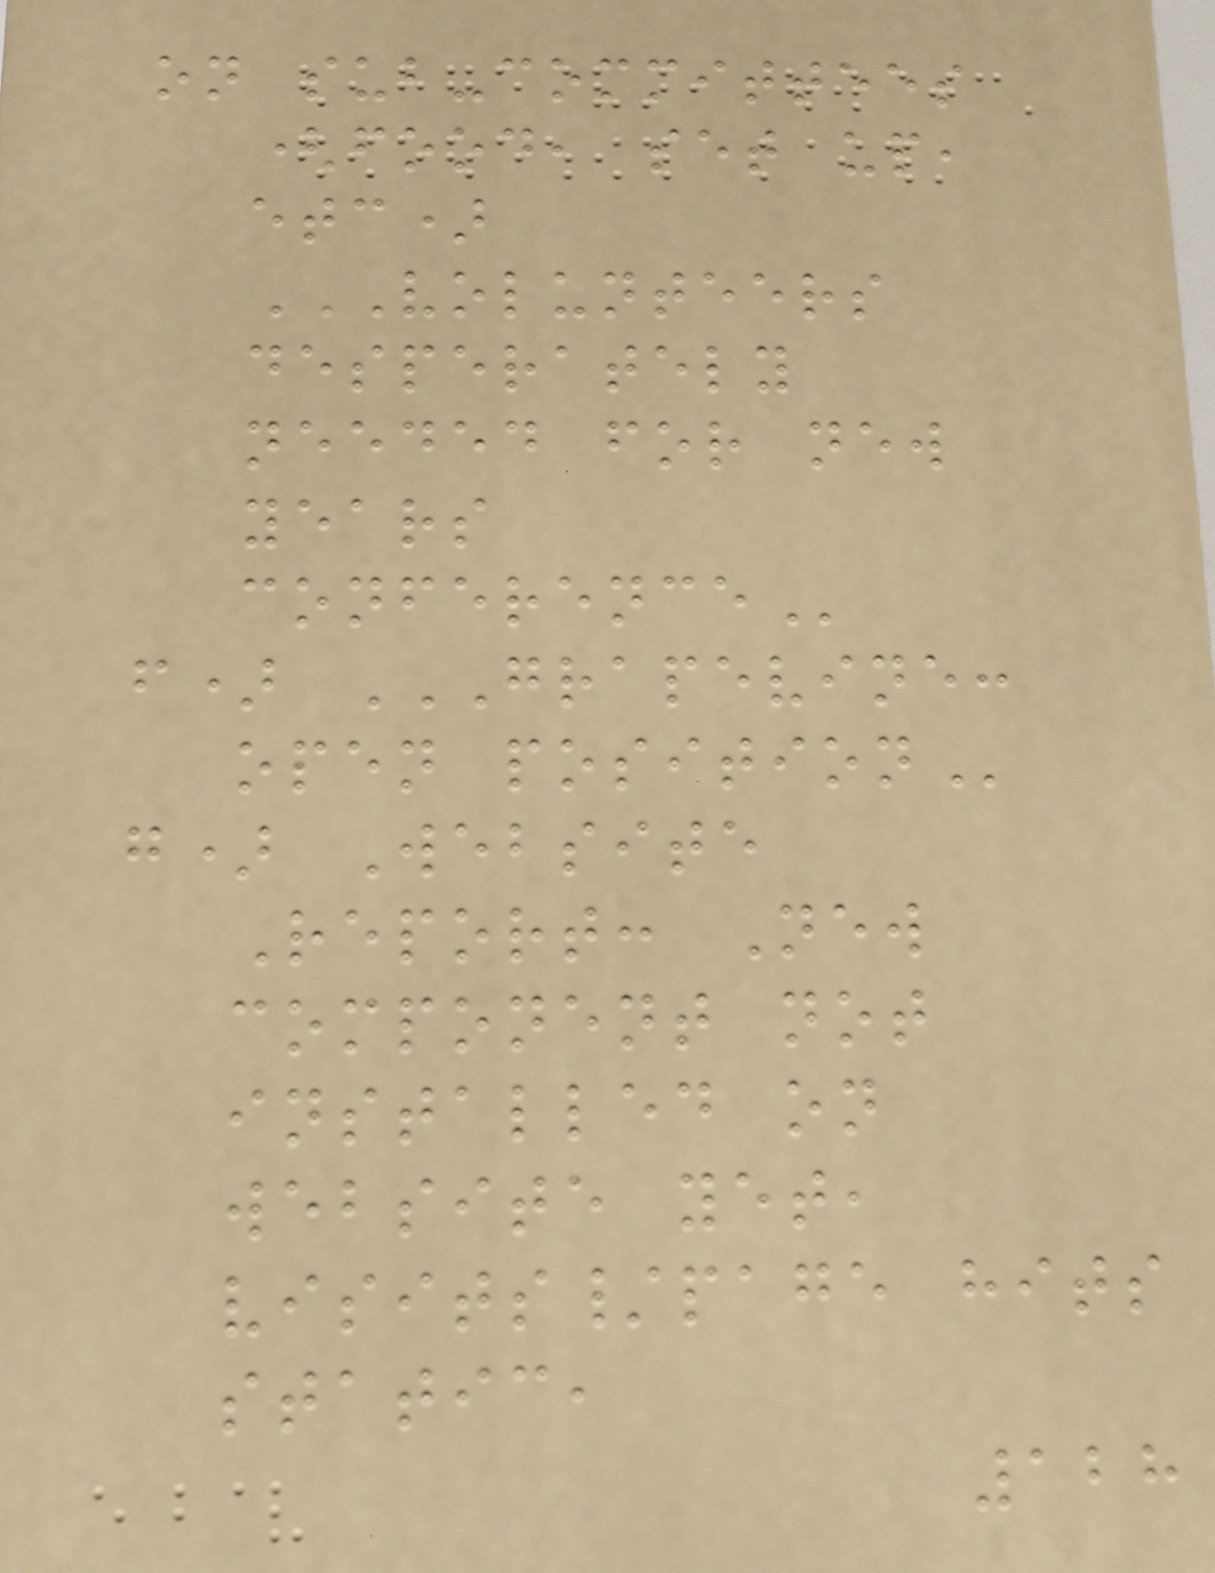on sub-committees
(food, set up,
etc)
VOLUNTEERS
DESPERATELY
NEEDED FOR NEW
YEARS
CONFERENCE
f) GRAPEVINE:
OPEN POSITION
g) Website
Report: New
component not
installed on
website yet,
visits/page hits
static,
128
